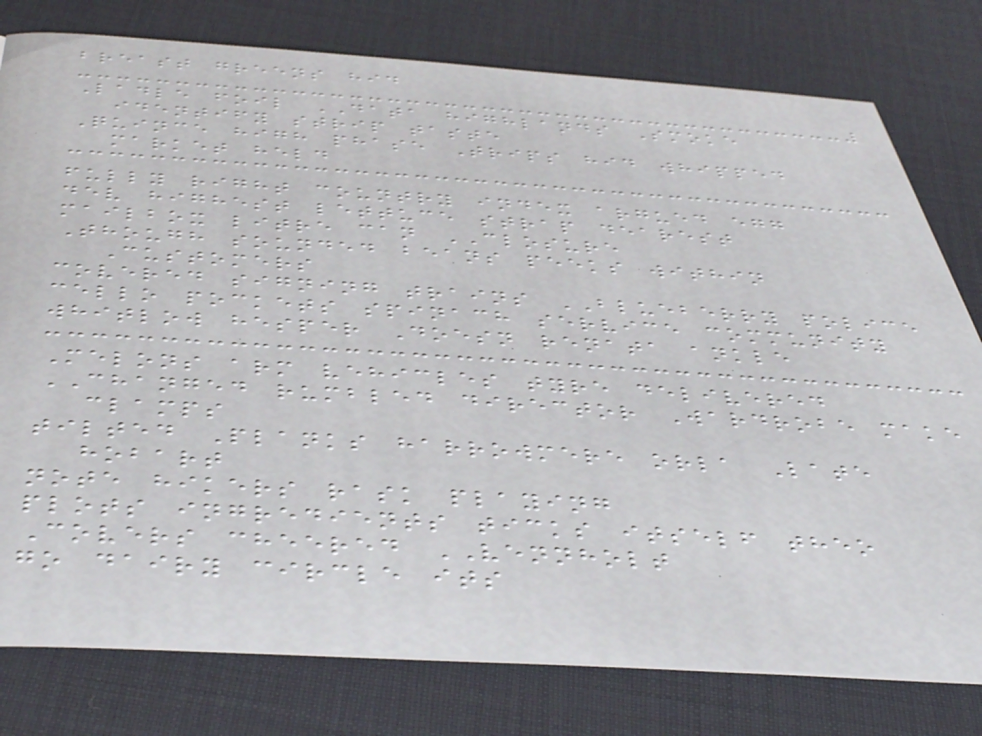breast greens hid
Ladle foil DATA highlands Smoke
identify strip taste
Quince high phase Trips hid whipped
market held
fully right country index argued egg
dev highest lettuce strap dearest
mailbox litre can CLOSURE
Though sounded beans peeks within
Customers
covered signing trains BLUEBERRY police
cello pockets spinach service community
whitlow hesper Doesn renata ankle
Melons arm vehicles tyre delivered
CHANGED rumbled director Wardrobe make
clamps
tilted Planks harrowmere orla Late
hobart
note hikers rask playing
plots ingredients ticks itself theo
Covers cheered VENNHOLT
go dairy circle its
